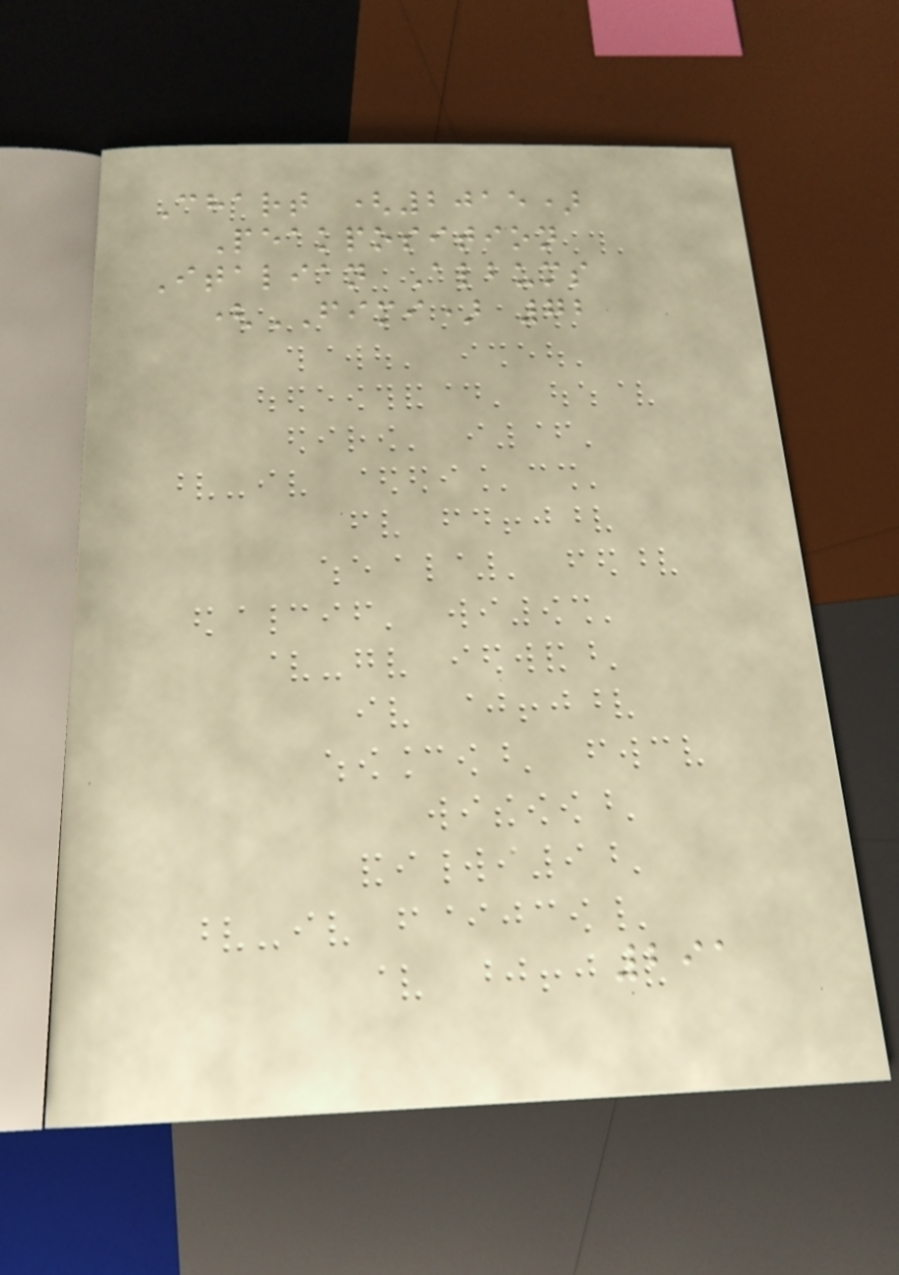Chart (2015)
Peakposition
Italian Albums
(FIMI) 72
291
